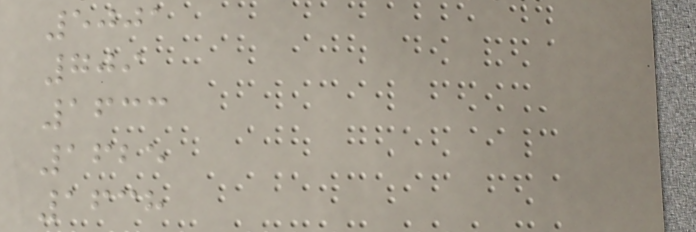5001
709
1633
1625
1638
